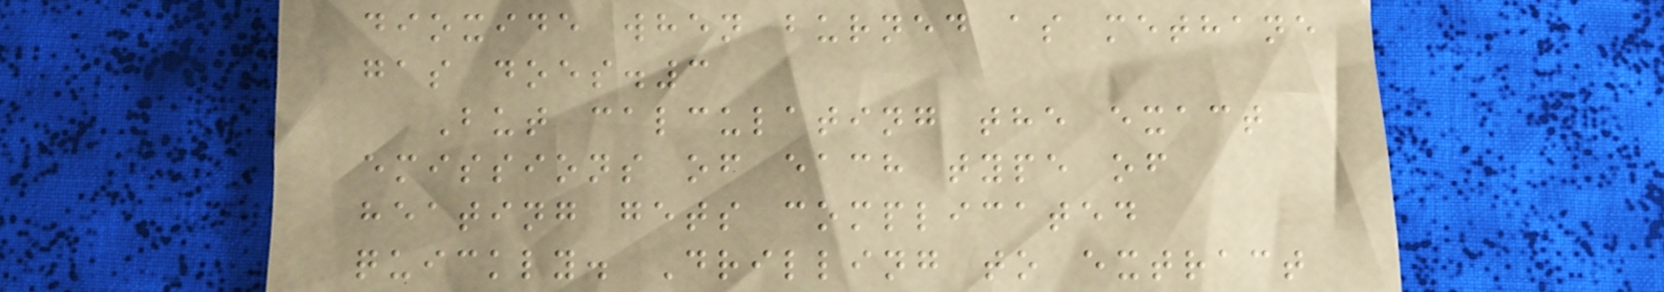dioxide when burned as methane
gas does.3
But calculating the exact
emissions of each type of
heating gets complicated
quickly. Drilling to extract
